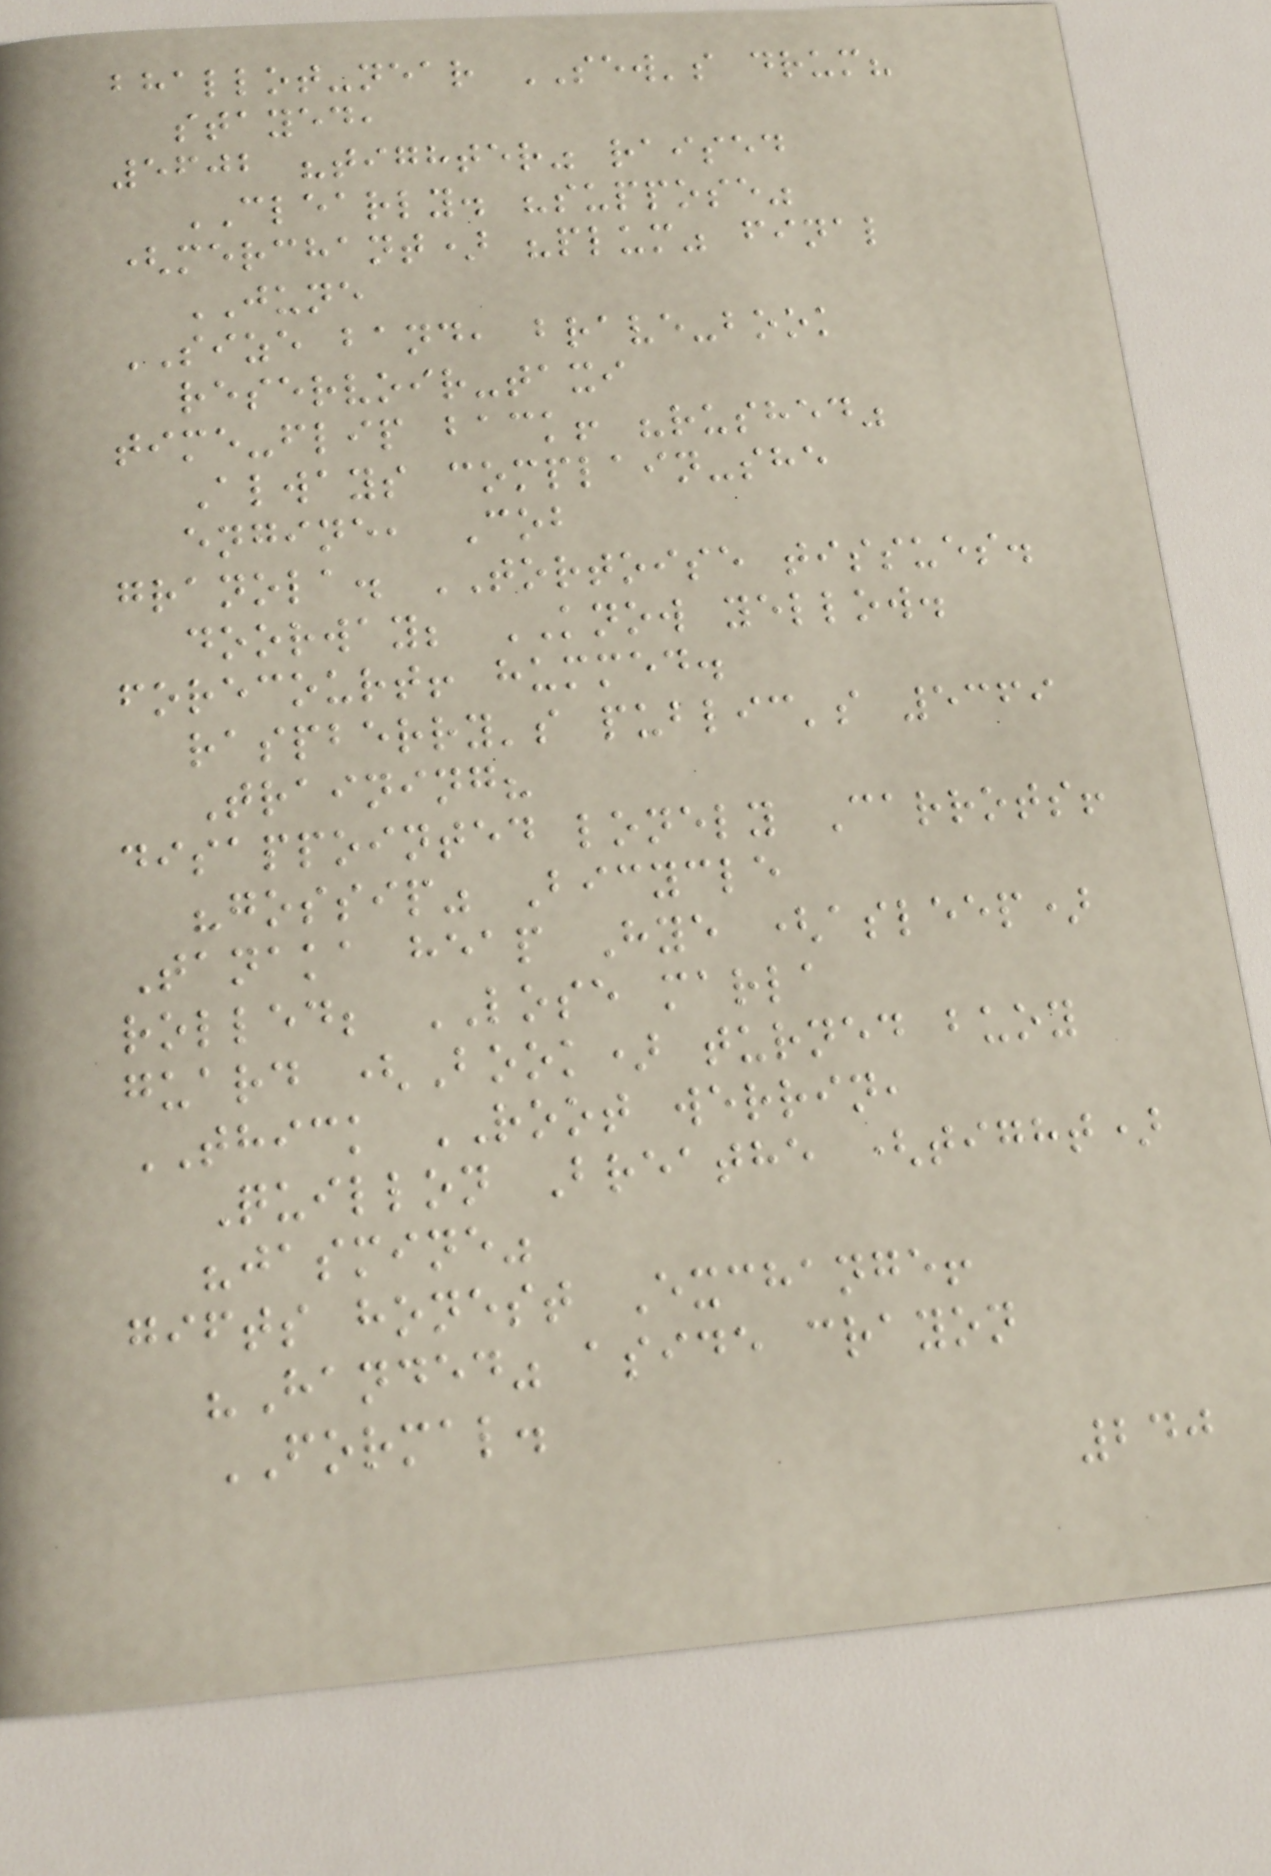bhallot-near SEW's drum?
stayed,
5602 "tighter" raised
CLEARLY. "suppose"
(merchant) "plum" final
JUNE
SIZE band, brave-book
reservoir-taxi
time-flip back! "rushed"
Always complain-she
engine, Cob
granola. TORTOISE tissues.
doorway; KNOW yellow.
forecourt! hummed.
raspberry's public's 5369
Training?
disappointed lonely Carrots!
"gossip" Bicycle
Tanaka heap Hye (asleep)
rolled; LOSE marla
guard (Book) turned buoy
THICK ROOT werrin,
Quillon Breathe (tight)
"jasmine"
gifts honest Exchange!
"Handed" aside crayon
FORMAL.
240
